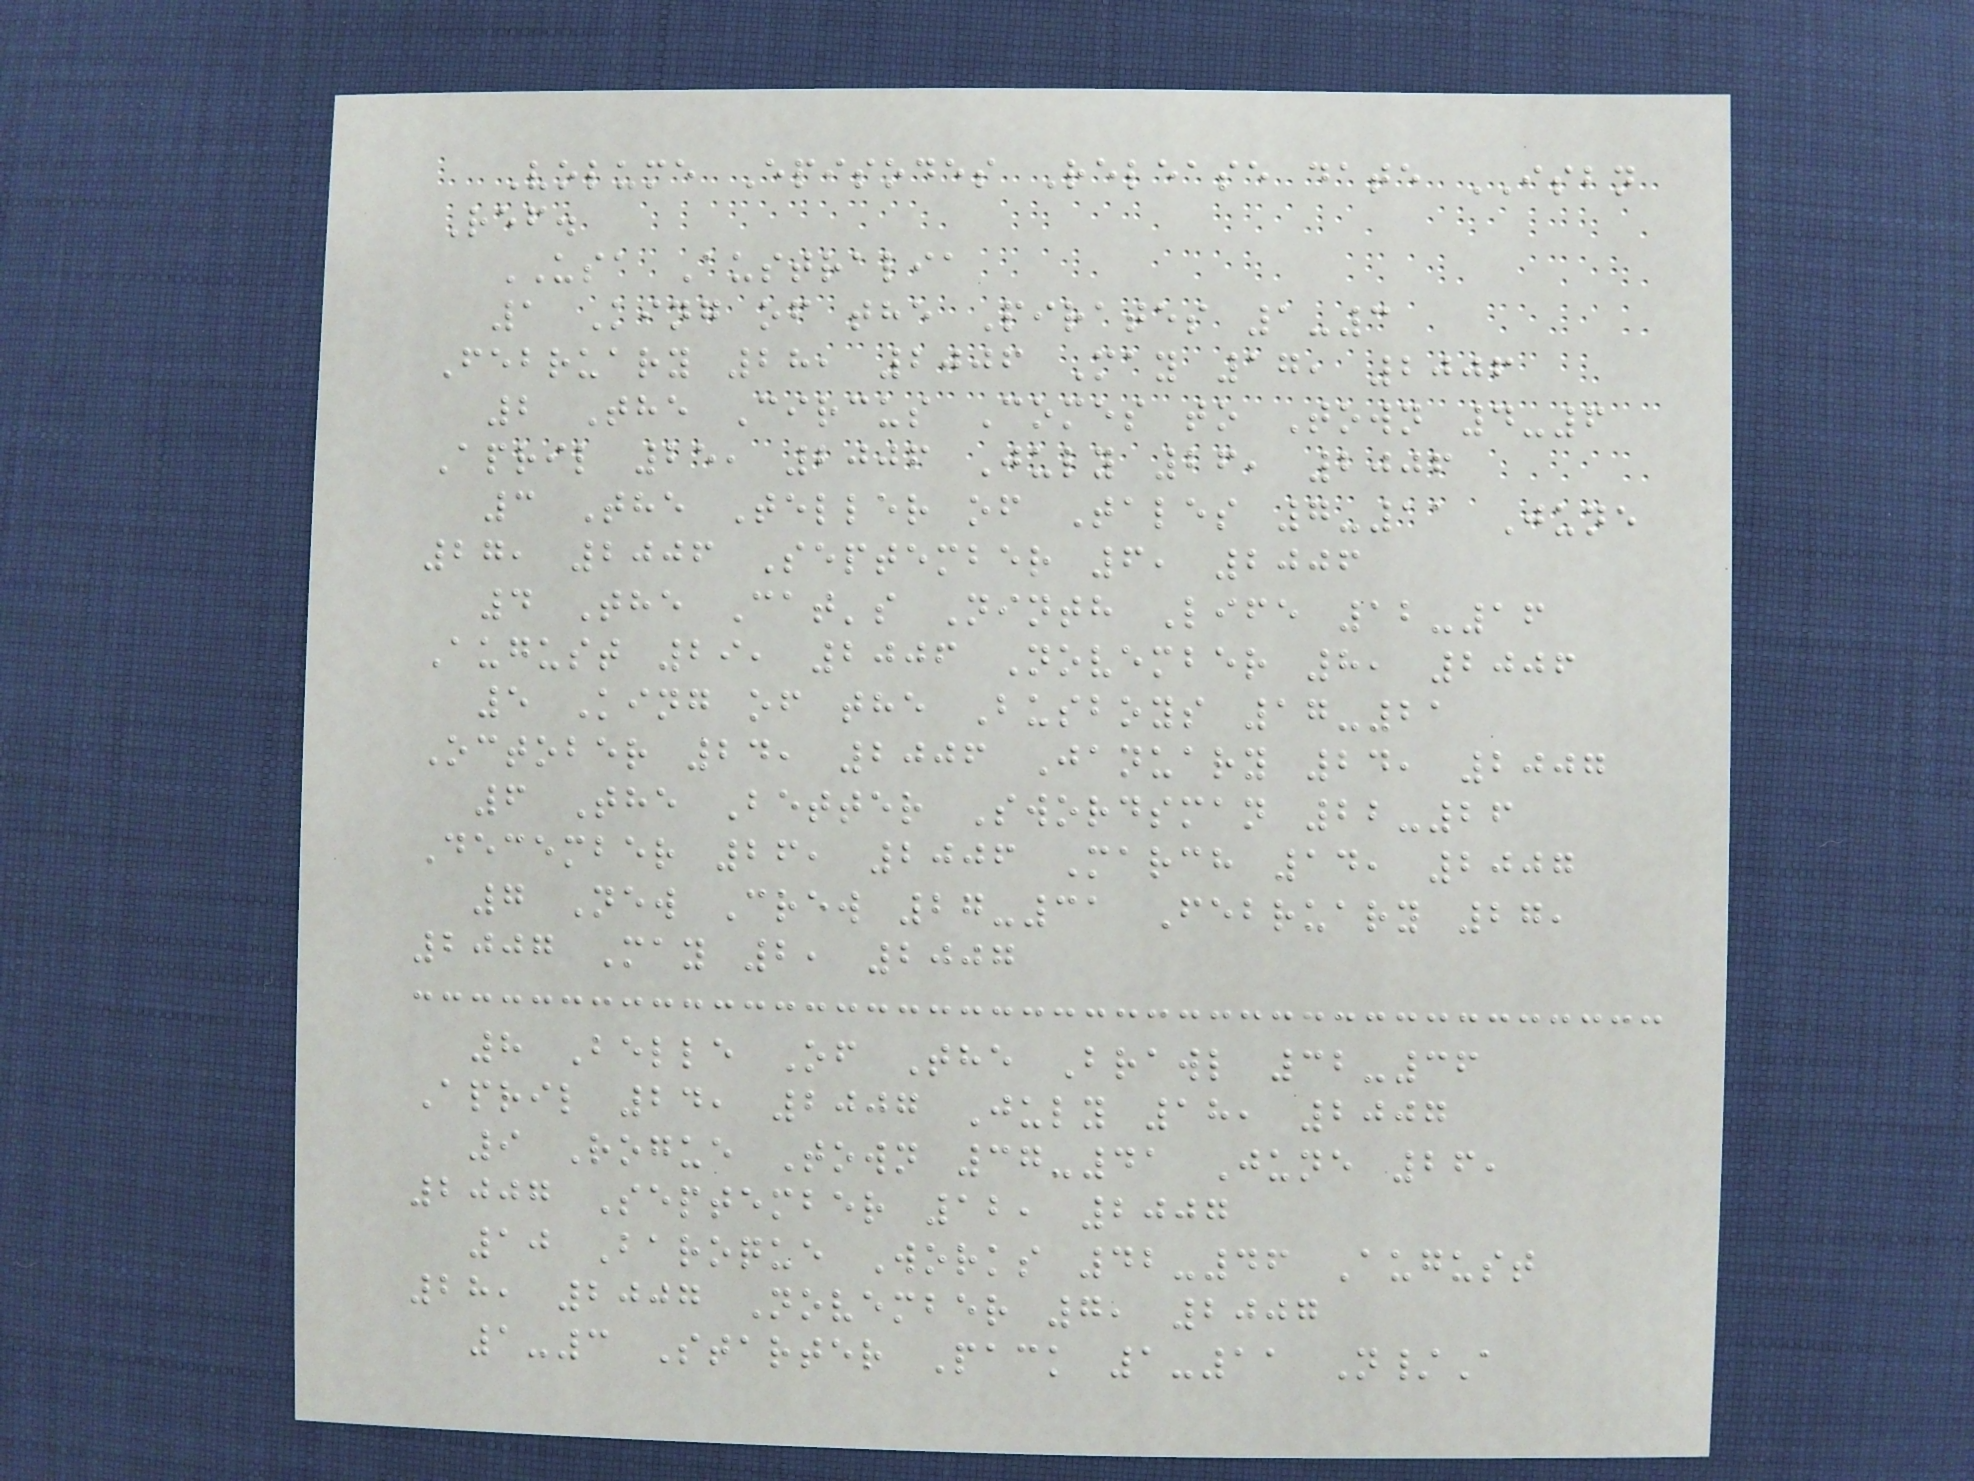Volume Episodes Release date ISBN
Ref.
USA Australia
1 King of the Pirates 1-3
February 28, 2006 May 17, 2006
2 The Circus Comes to Town 4-6
April 25, 2006 July 26, 2006
3 The Teller of Tales 7-11 June
27, 2006 September 6, 2006
4 The Cat's Ninth Life 12-16
August 29, 2006 November 8, 2006
5 King of the Busboys 17-21
October 24, 2006 January 24, 2007
6 The Better Swordsman 22-26
December 26, 2006 March 14, 2007
7 New Crew 27-31 February 27,
2007 May 2, 2007
8 Belle Of The Brawl 32-36
April 24, 2007 July 18, 2007
9 Rogue Town 37-41 June 26,
2007 September 12, 2007
10 Baroque Works 42-46 August
28, 2007 November 7, 2007
1-3 Starter Pack 1-11 N/A
